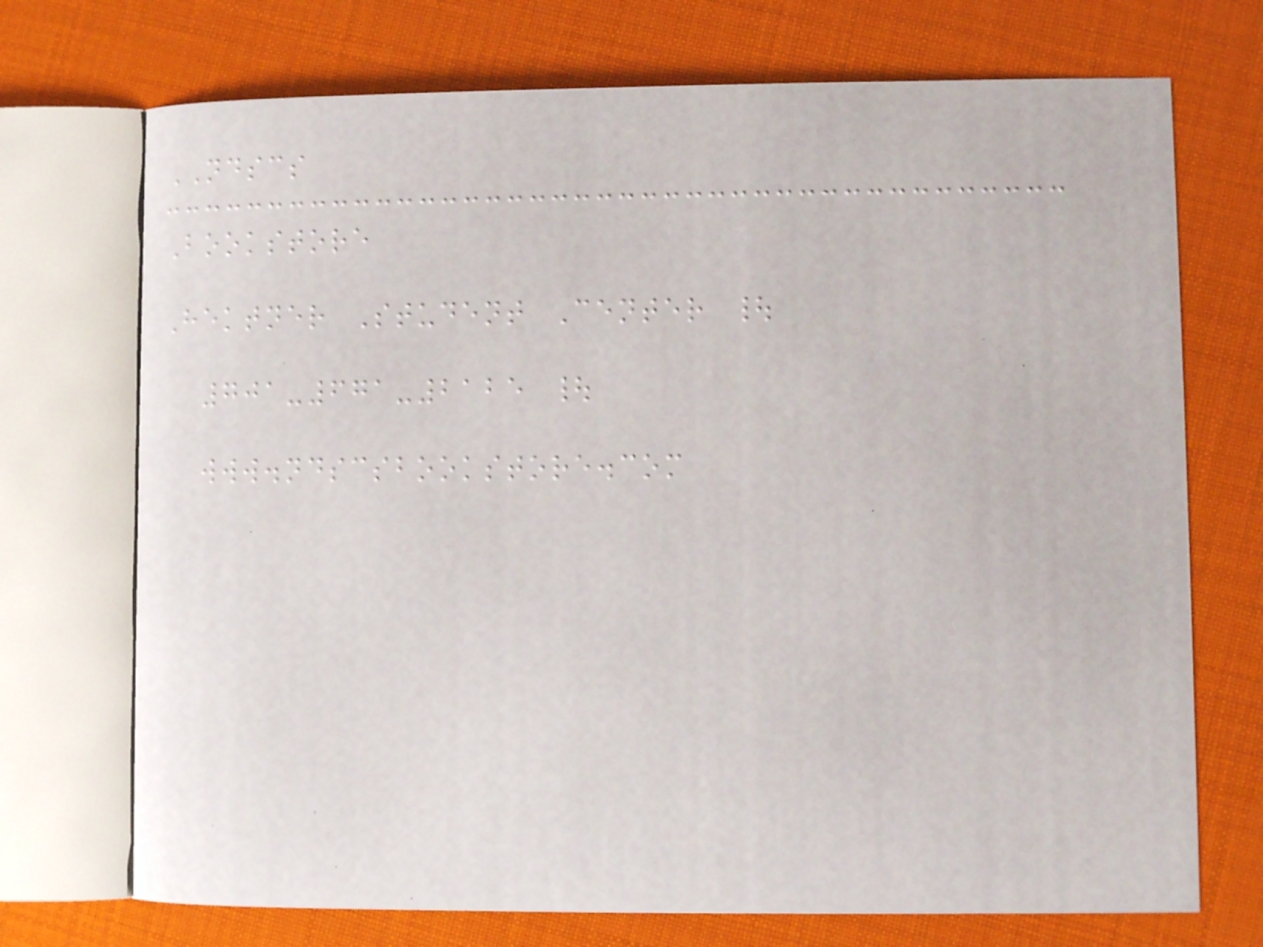NDSCS
Bookstore
Hektner Student Center |
701-671-2125 |
www.ndscsbookstore.com
